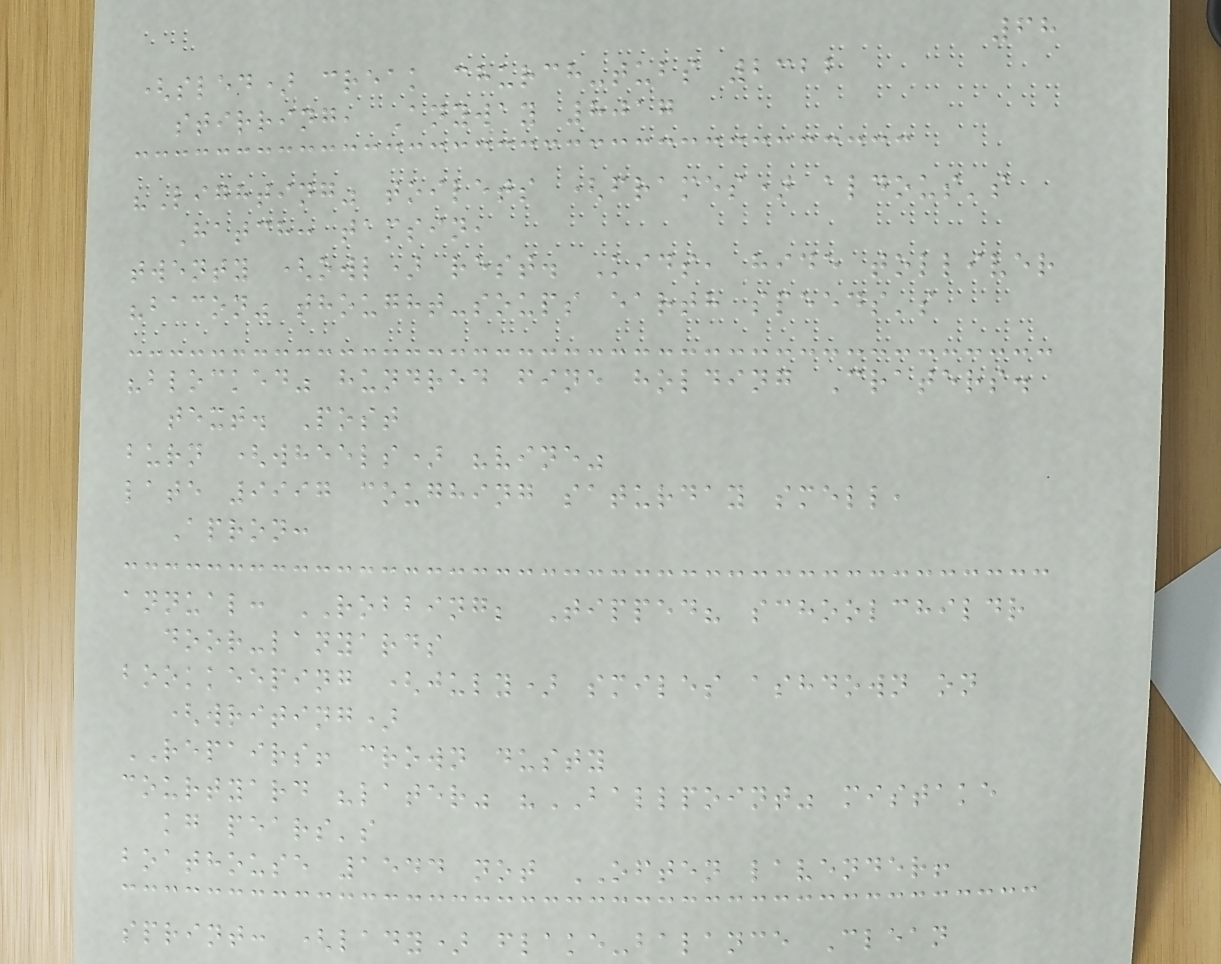68
(sled) creak church-tubs 2322
stirring, Anyway 8017
"Lighting" toilets (frames) aldous's
Hatch: tamsin,
twenty (owl) rest. Kids, hide tolliver
"bacon" thought-soups earth speeds's
"blocked" hundred fine holding Craters.
text. Post
burn (wheels) "vine"
late 9997 coughing saturday smell,
Apron:
annual: ROBBING; Tipped? schoolchildr
door-lanyards
bookkeeping (july) smiles ashdown on
(writing)
REPAIRS! crown dusty
courtyard "later" "BALLPOINT" mistake
kg pears's
boathouse 1544 not OFTEN lavender!
sprint: (lady) flake-balance Clean
